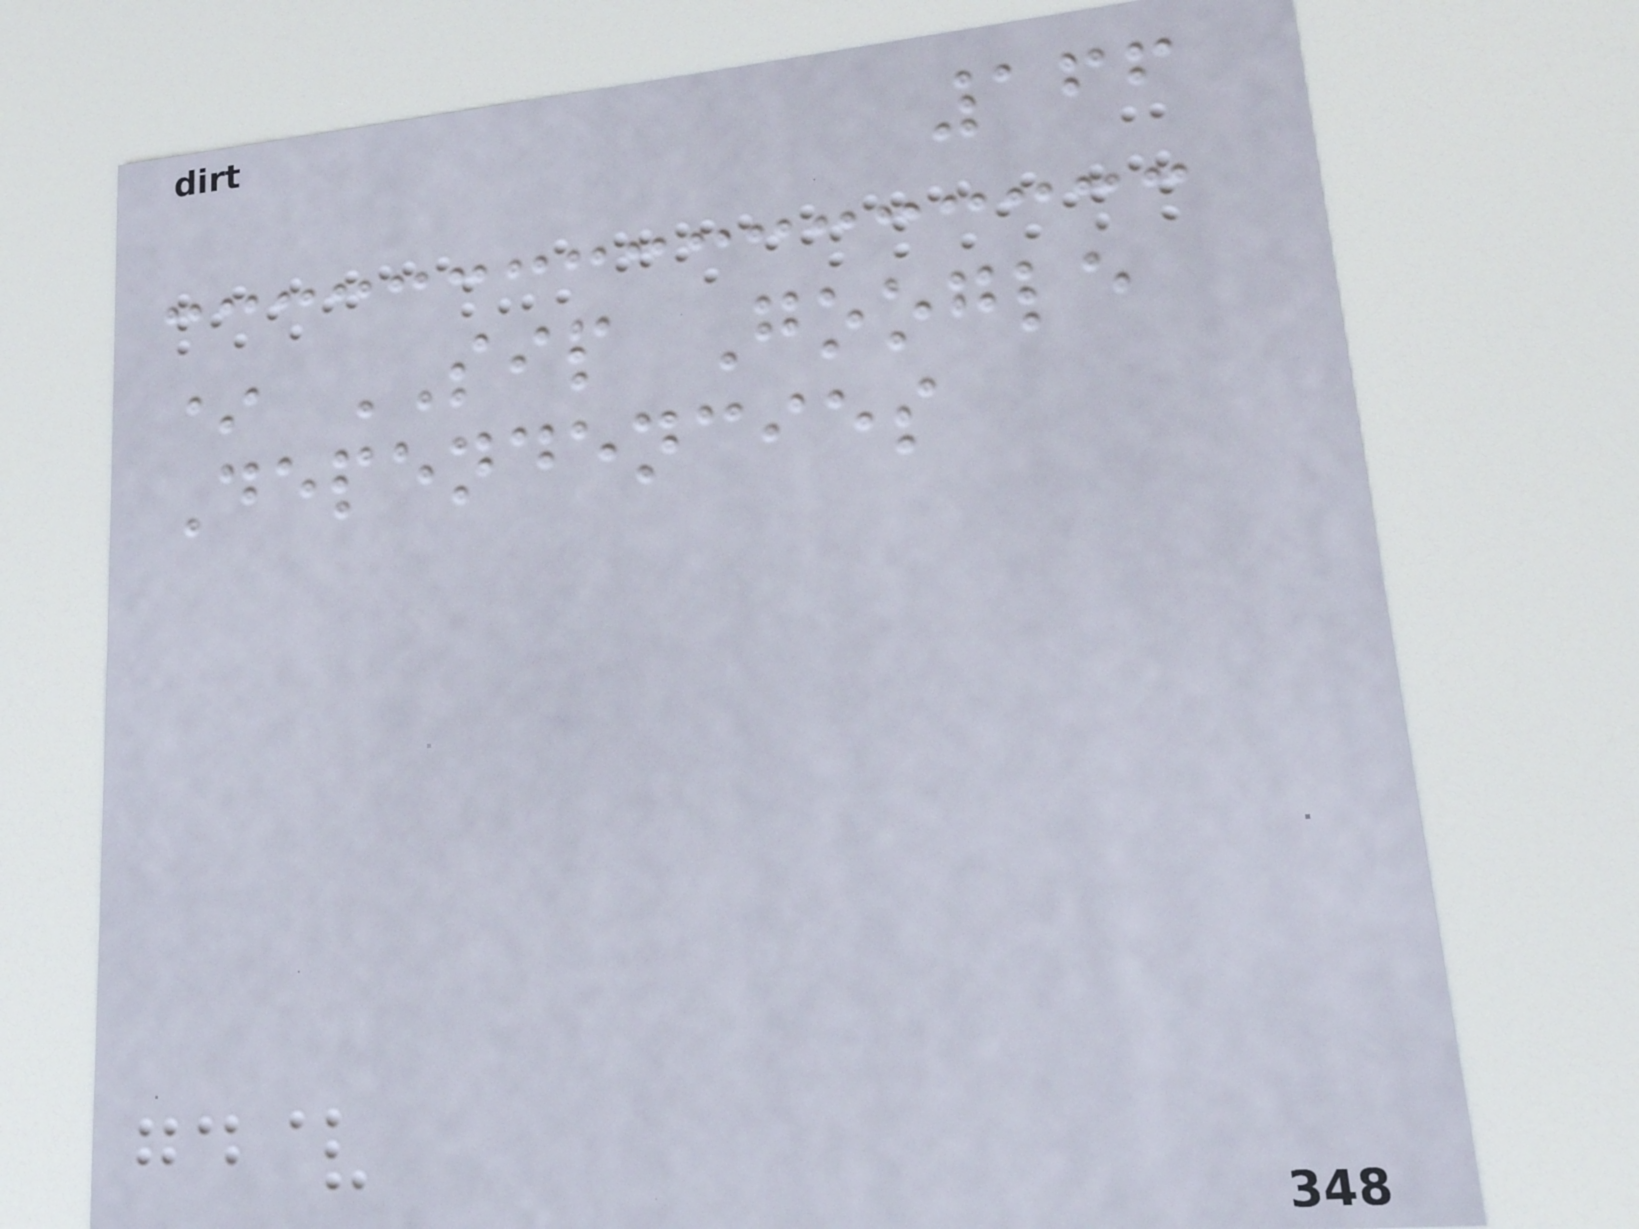166
* SIP Google
Dependencies
